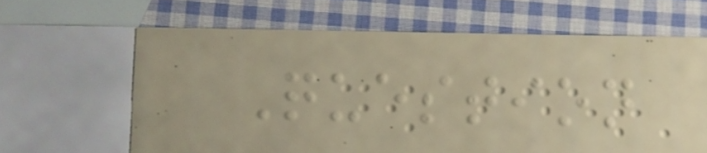Question
